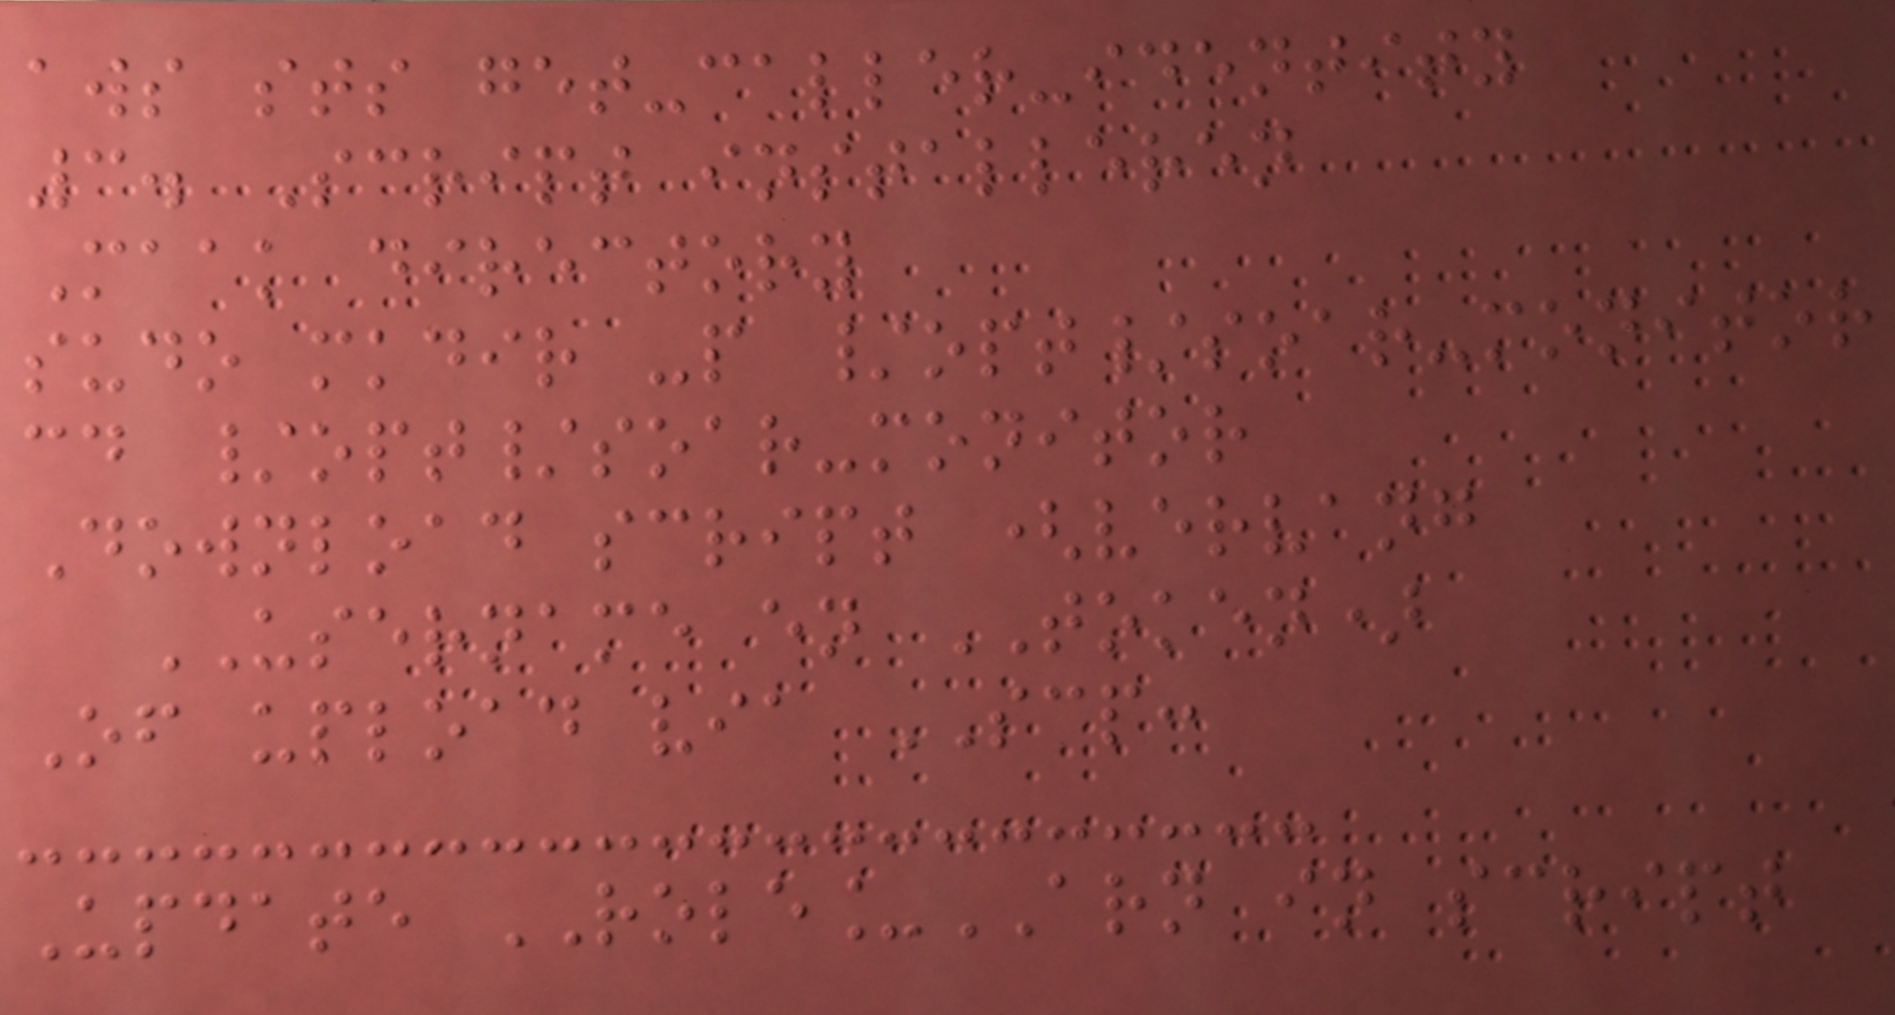aws sts get-caller-identity
3. Script installeren
Maak directory
sudo mkdir -p /opt/soar-monitor
cd /opt/soar-monitor
Download script (vervang
USERNAME en TOKEN)
Of upload via SCP:
Update ROLE_ARN in script
